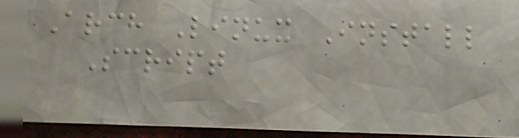Arch Linux Install
Script
